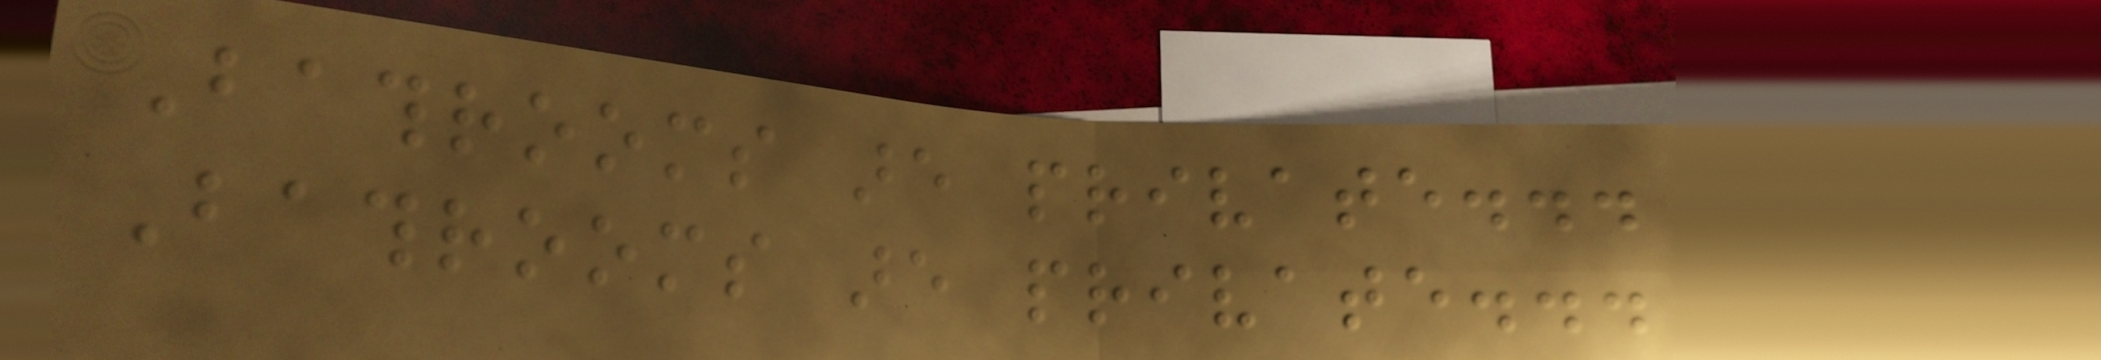Bathrooms are private...
Bathrooms are private...
